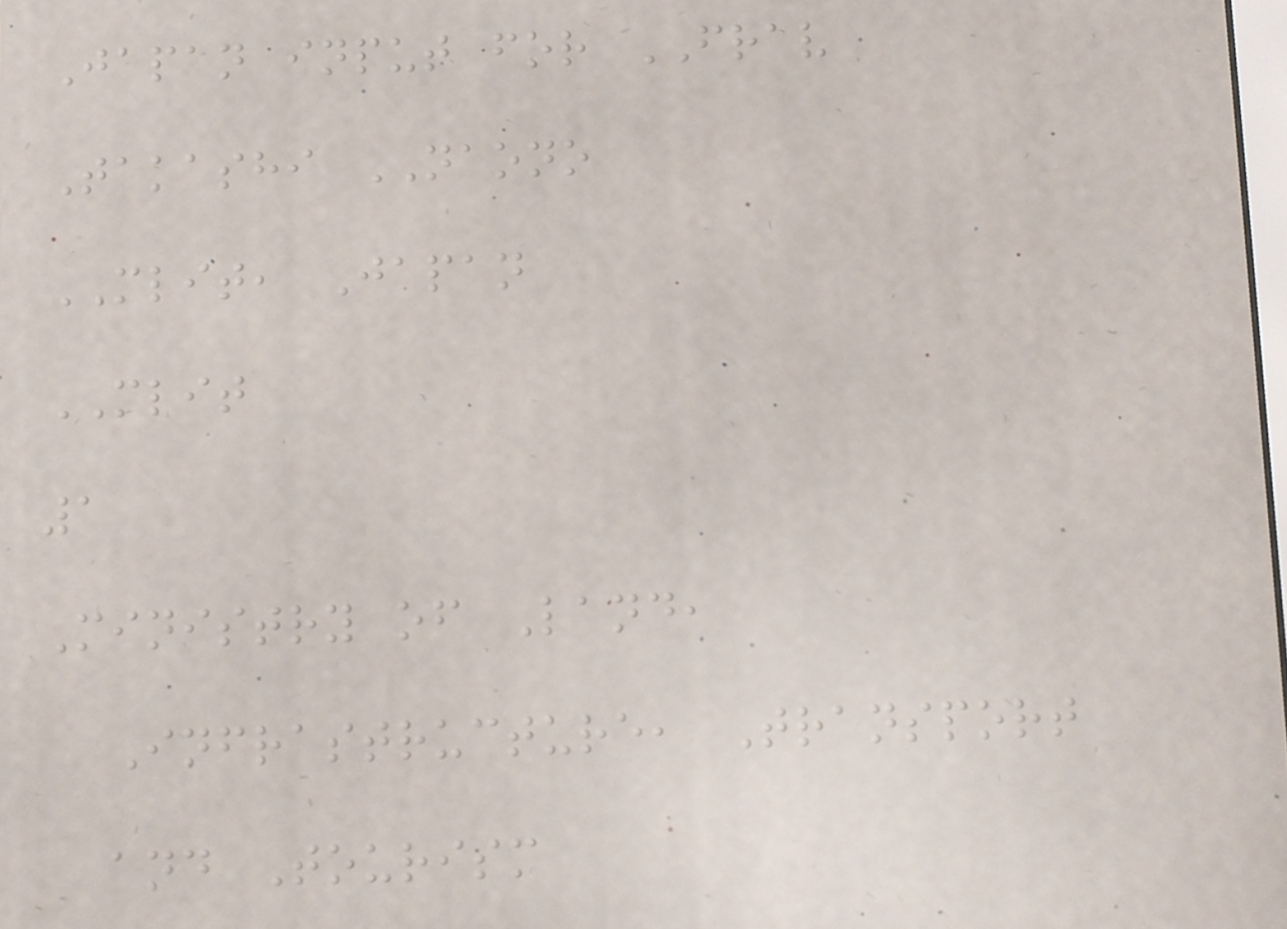Japan input for FRAV
Takashi NAONO
MLIT, Japan
MLIT
1
Ministry of Land,
Infrastructure, Transport
and Tourism
